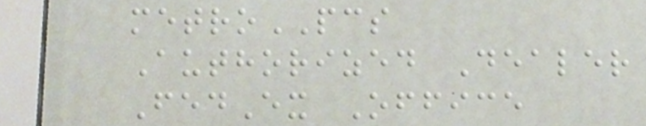metroPCS
Authorized Dealer
FedEx Office
